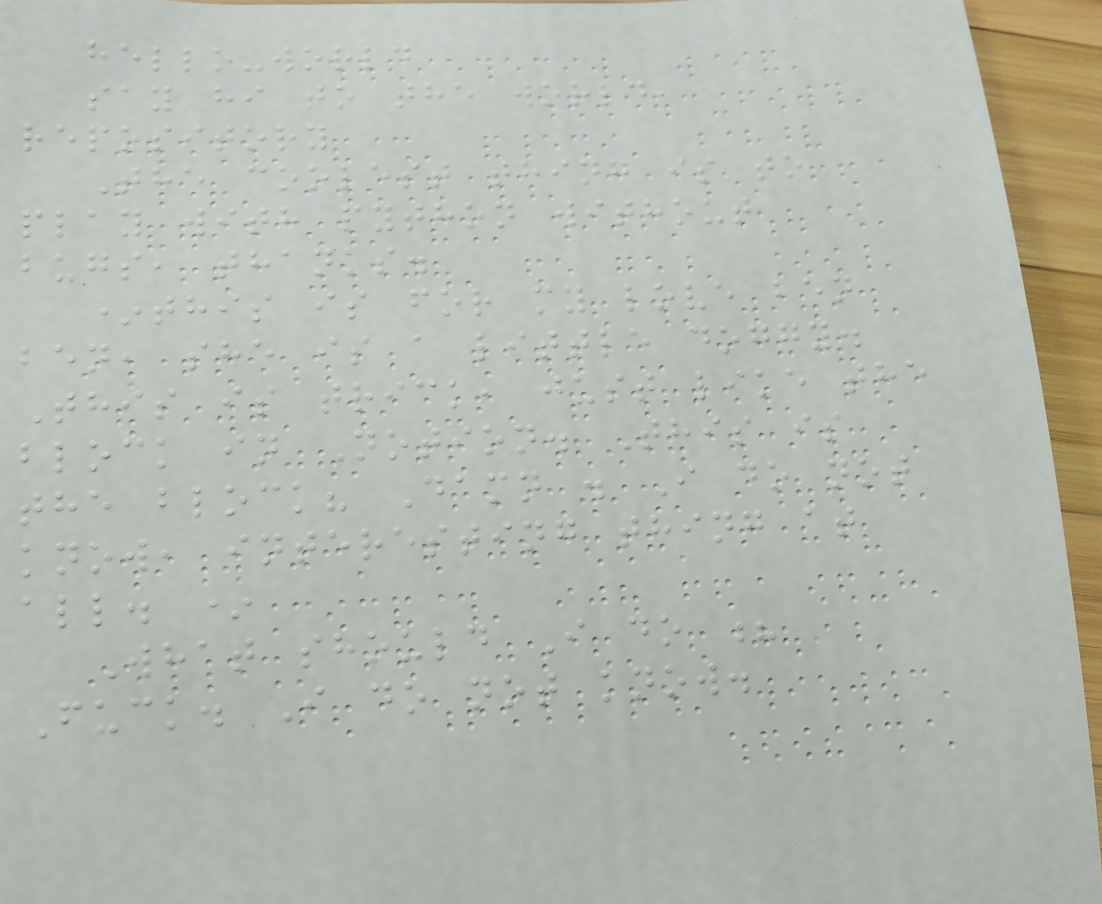hello-world
say hi to the world,
repository
The coolest thing is to
play with python without
bugs, thanks.
*this is for my love ben
ben, she is a little doggy.
This is trick, just like the
block in Notion. This is
the block? Damn . I do not
know, interesting thing at
all. *
What should I do ?
Fuck. I do not know.
